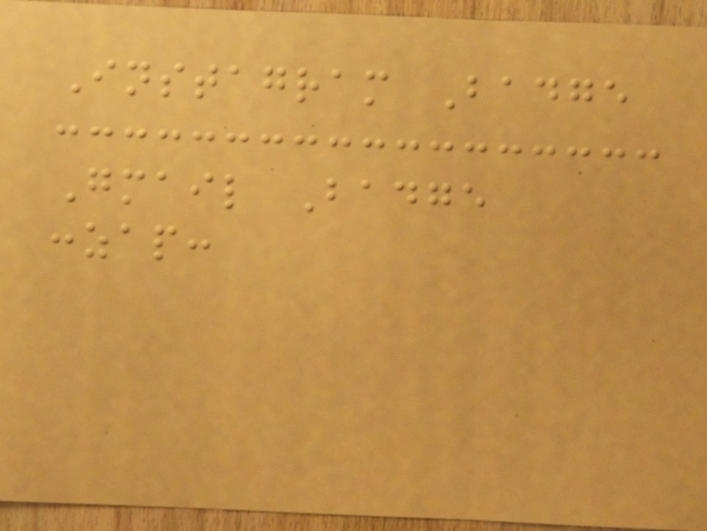Instagram Badge
Gmail Badge
:zap:
